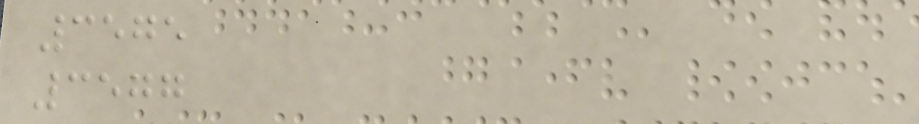3575
3577
